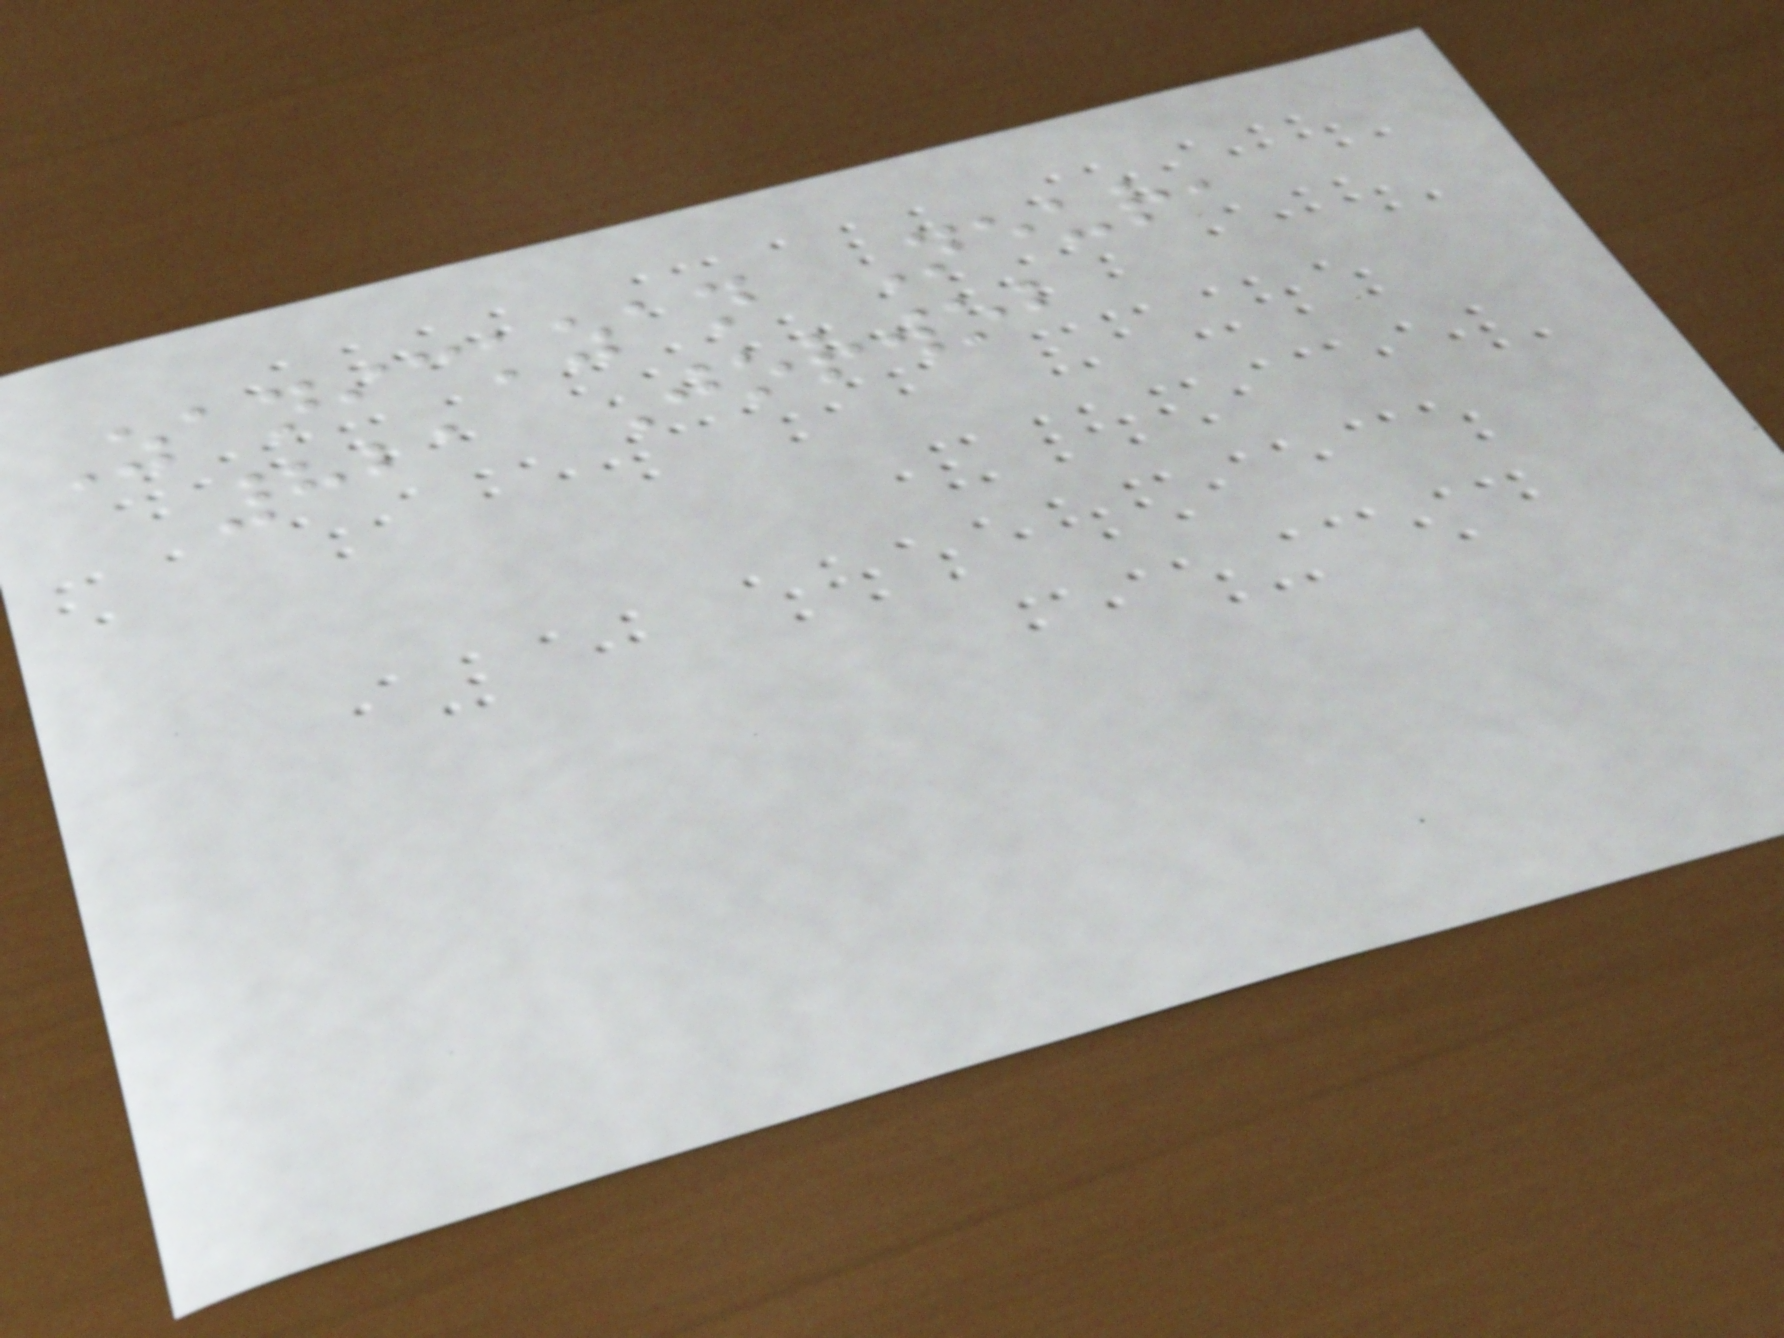Zanickzan Neur,
821 Jorwob
